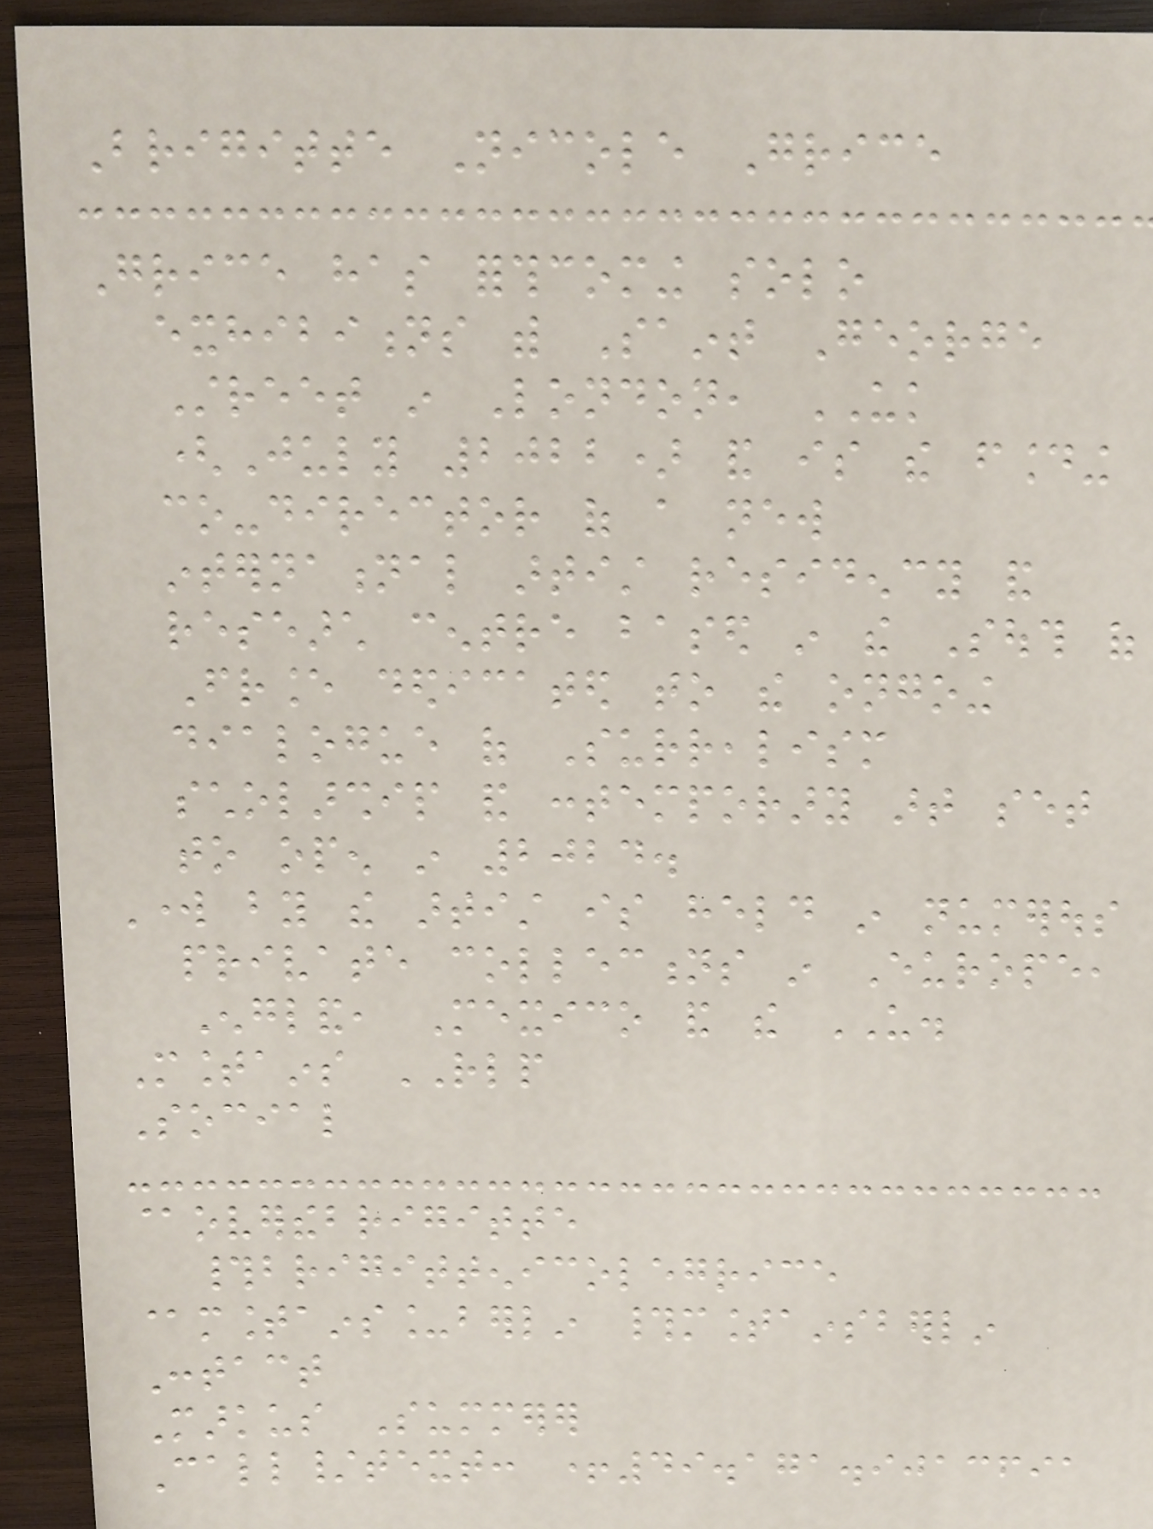Brigitte Nicole Grice
Grice has forthcoming solo
exhibitions with Saint George
Street in London, UK
(July 2022) and is the founding
co-director of a new
international artist residency and
research centre based in the South of
France dedicated to the ongoing
dialogue of Surrealism
scholarship and contemporary art set
to open in 2024.
Work by the artist is held in numerous
private collections in Europe,
England, Mexico and the US.
Mountains RLP
Social
@overthebrigitte
#brigittenicolegrice
@mountains_berlin #mountainsberlin
Contact
Markus Summerer
Call/text: +49.171.9013691
